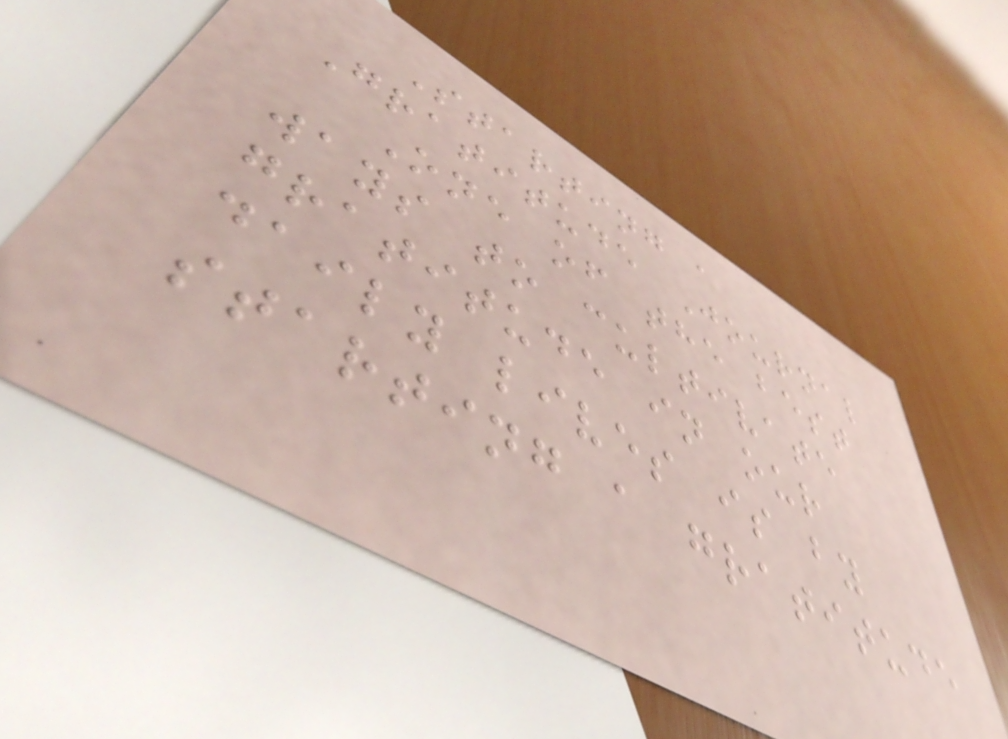Starting a
Gratitude Journal
One of the best
ways to cultivate
gratitude in our
daily lives is by
starting a gratitude
